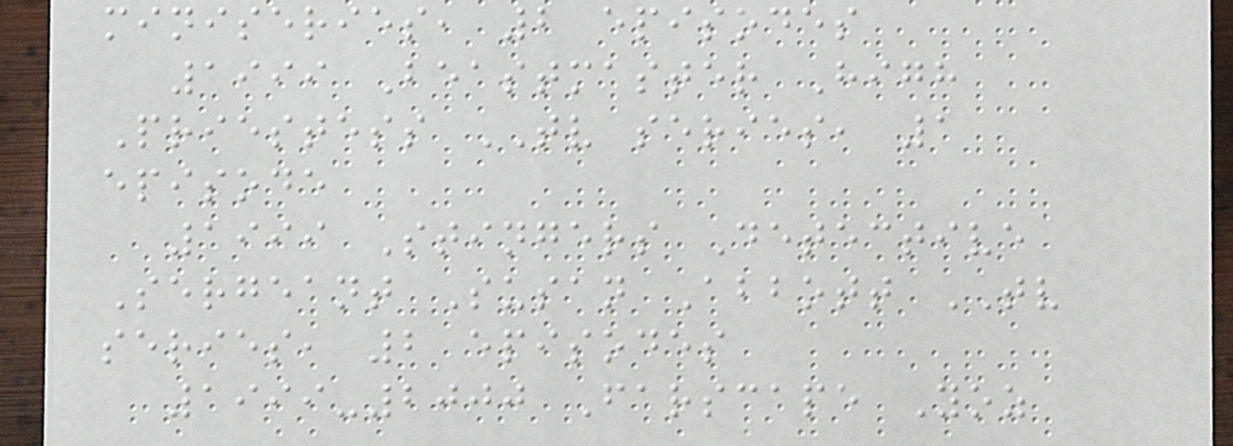miniseries, 2 episodes
1999 Beastmaster High
Priestess TV series, 1
episode
1999 Stingers Detective
Sergeant Susan Abbott TV
series, 2 episodes
1999-2000 Farscape Yoz
